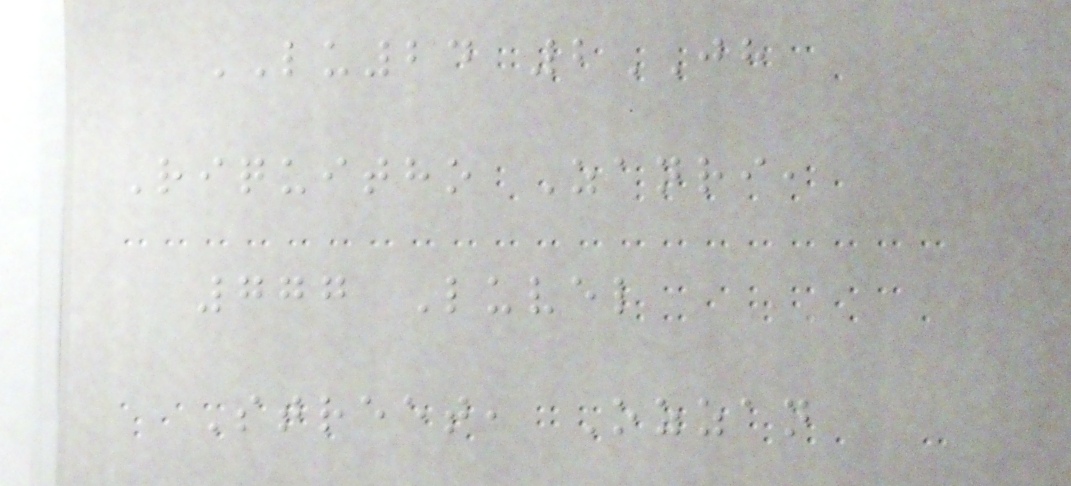LU24 2JH
Riquitho Zanri,
777 Luvel
Street, Ozzan
